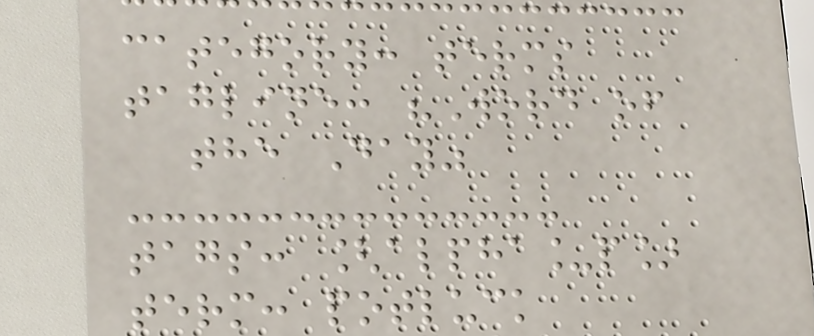category: terms
tagline: "Word of
the Day"
tags: [alpha_p]
term: potluck
